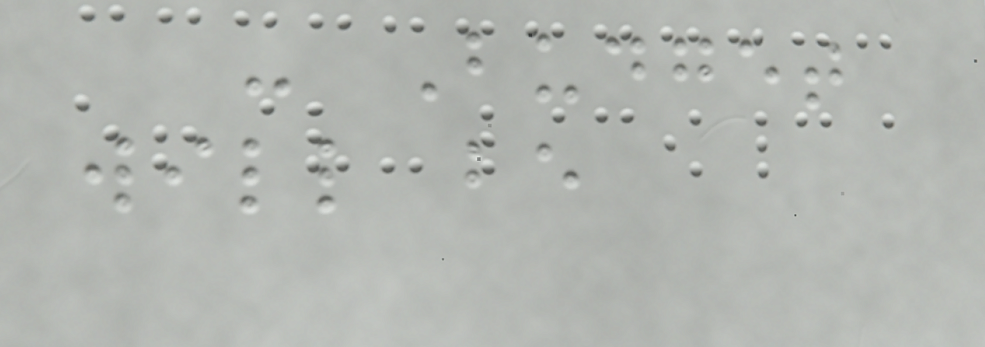- Budget
will be
